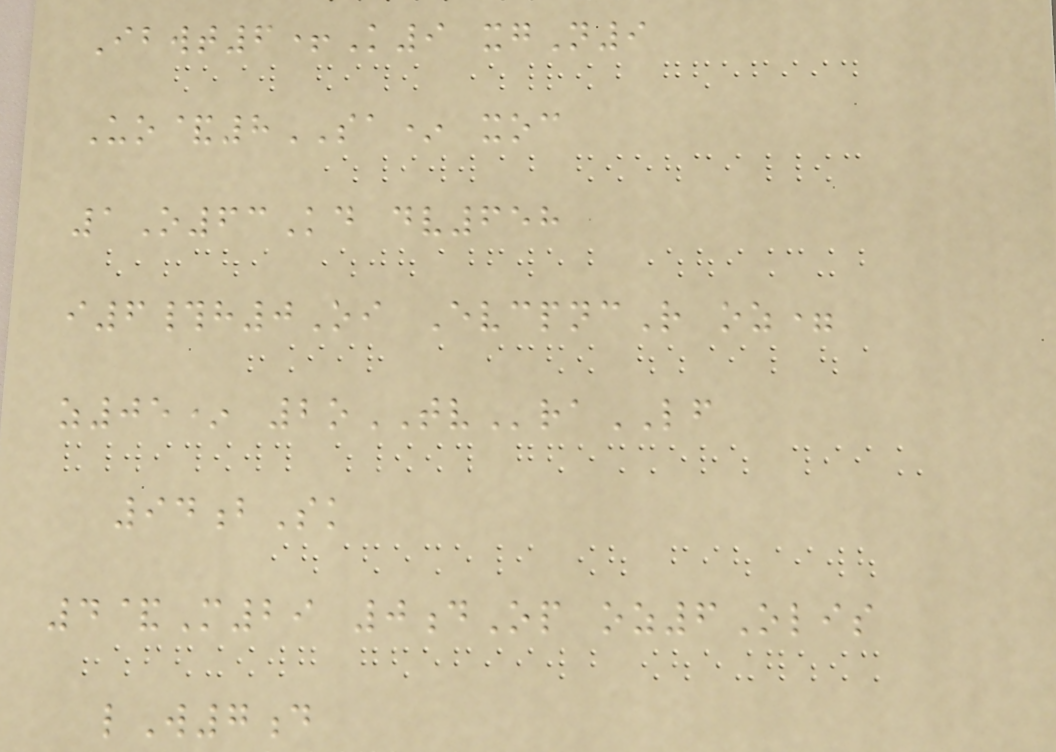Ibwt6+K9 xgN9
Uo&8SA* xoc
1O63Kd dv658
i6#h0Oi EvcpncR oz=
z05* 2oTVraLF
94bSk
4&M29 0dOp oz6Olis
lW7d
